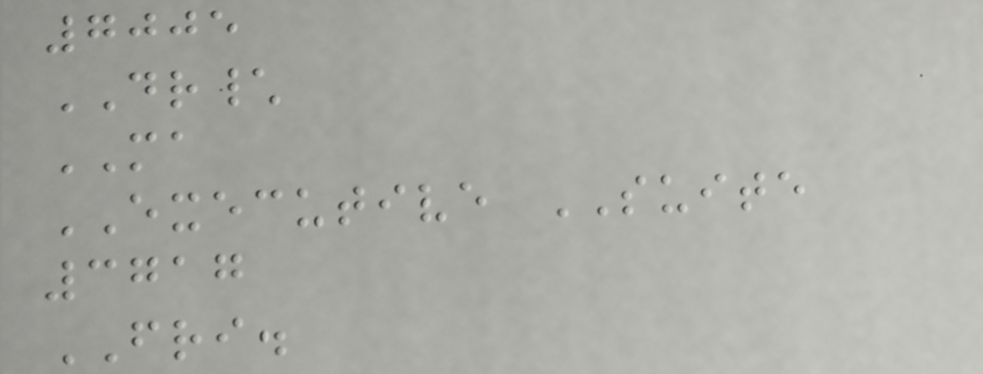7005
DR\
MA
EXECUTIVE SUITE
3717
FRI.
